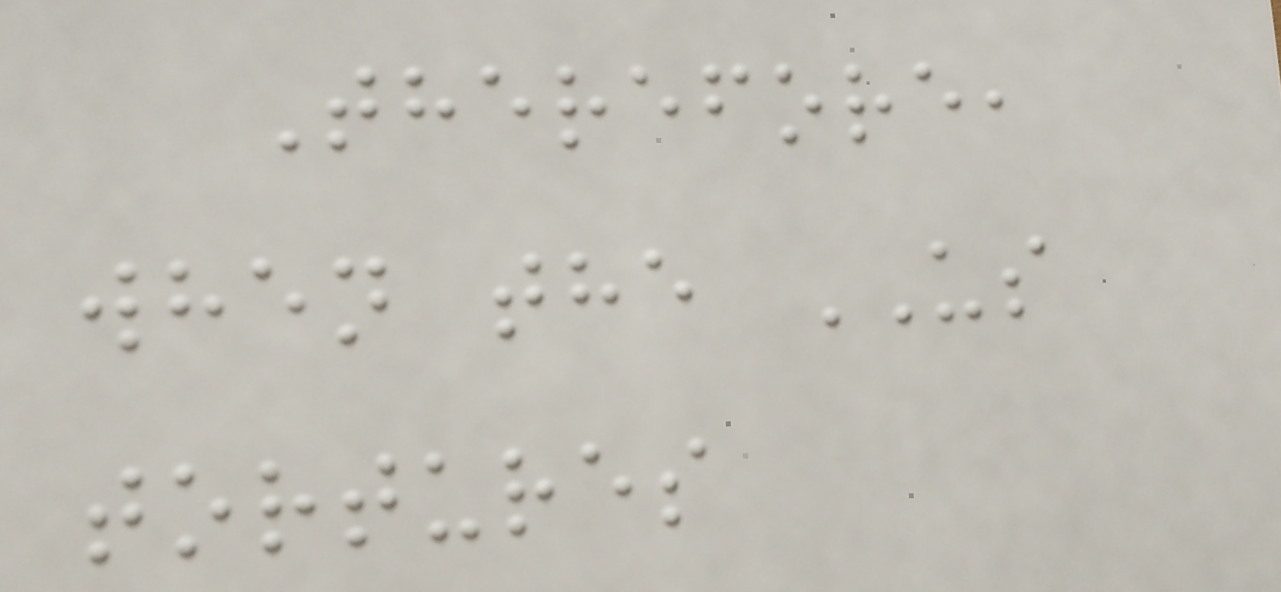Therefore,
when the US
tortures
